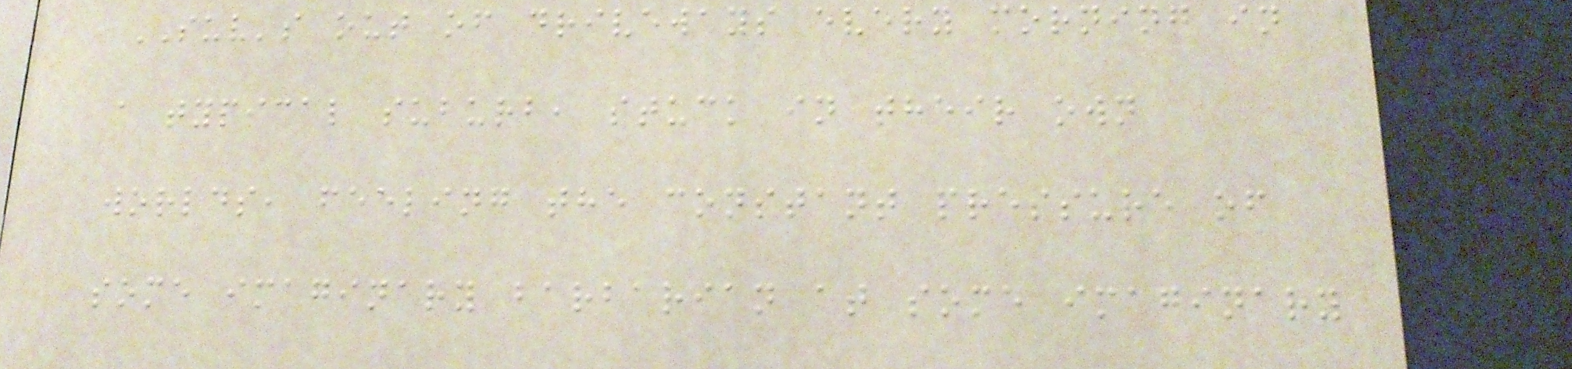SUV's out of driveways every morning in
a typical suburb, stuck in their own
worlds, feeling the constant pressure of
some imaginary barbarian at some imaginary
